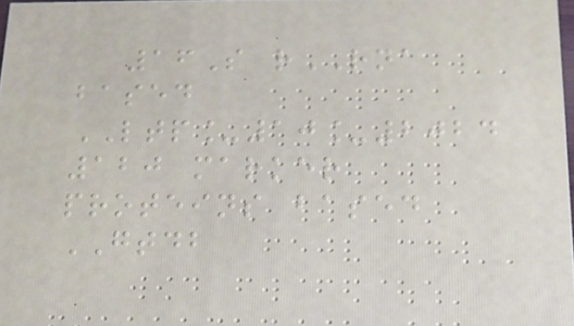16S rRNA
based
LTP_10_2024
120 marker
proteins based
GTDB
